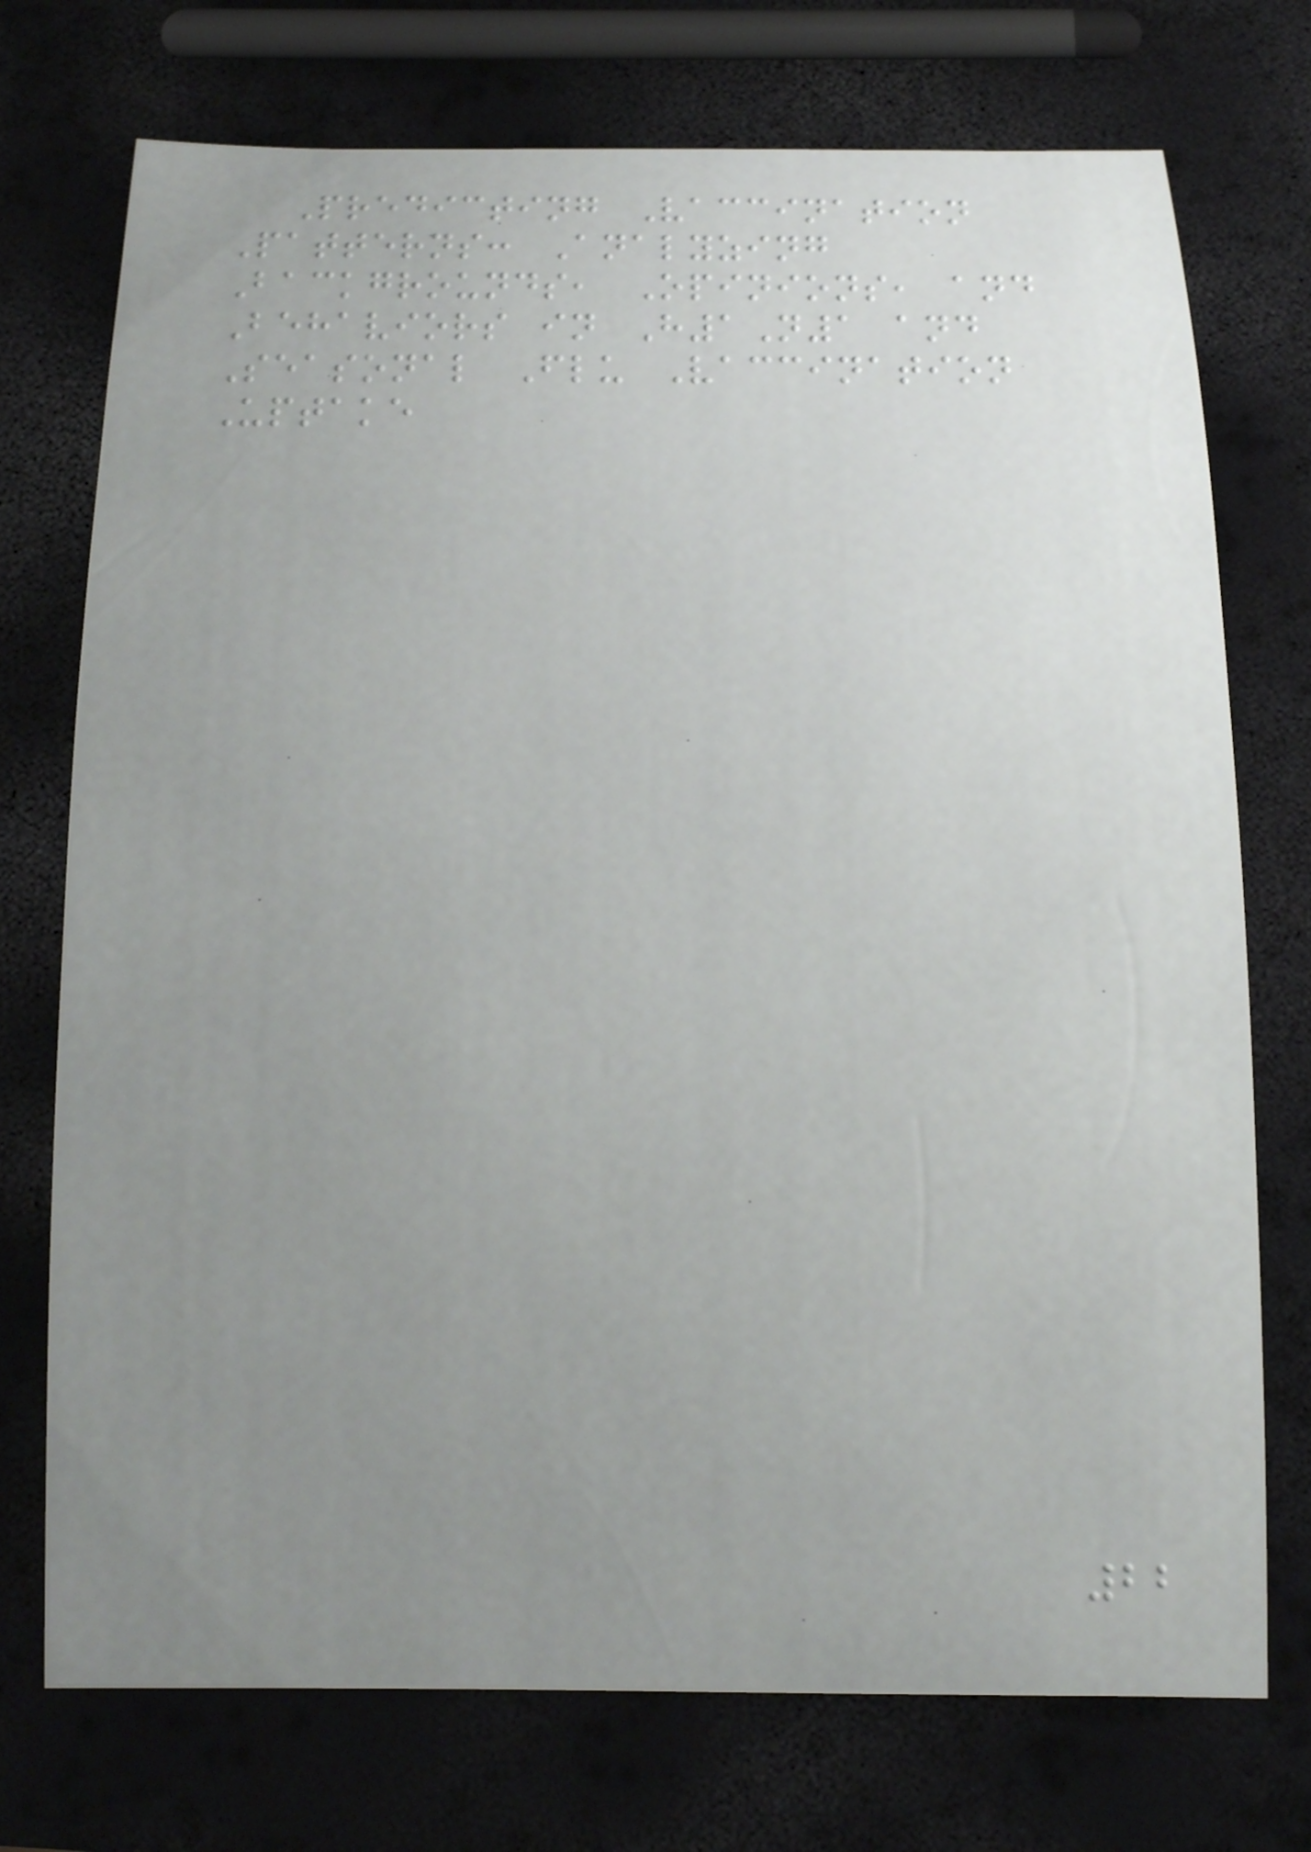Predicting Vaccination
Patterns: Analyzing
Backgrounds, Opinions, and
Behaviors in H1N1 and
Seasonal Flu Vaccination
Uptake
22
